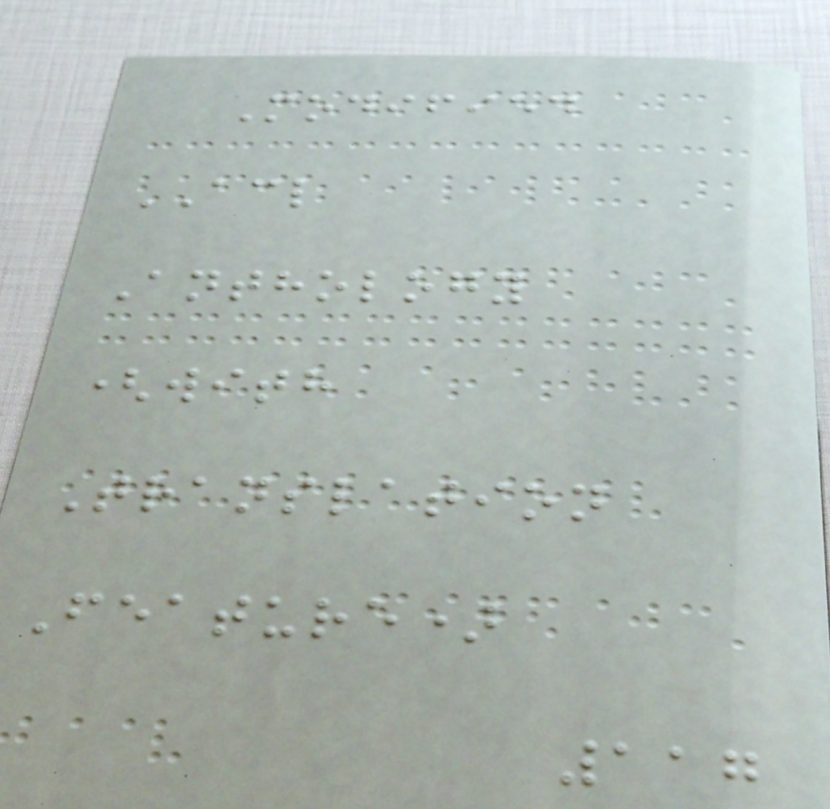Modified
ACL
Anthology
(with
Translation
Feature)
117
